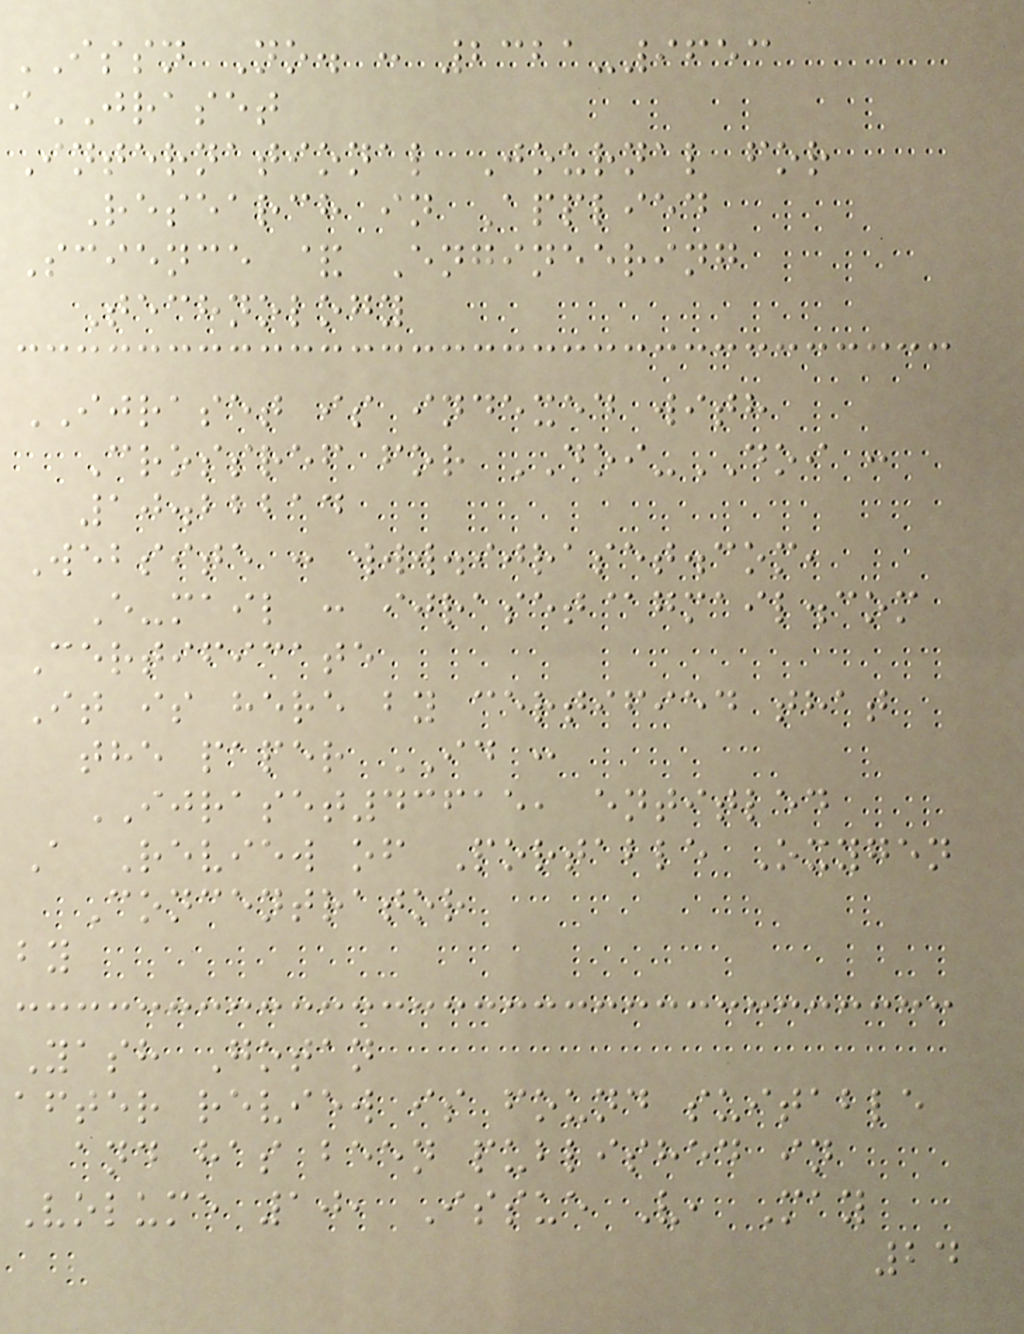ISSN No. : 2321-9653
iJRASET
International Journal for
Research in Applied
Science & Engineering
Technology
IJRASET is indexed with
Crossref for DOI-DOI :
10.22214
Website : www.ijraset.com,
E-mail : ijraset@gmail.com
Certificate
It is here by certified that
the paper ID :
IJRASET43615, entitled
A Review of Portable Oxygen
Concentrator
by
Yash Gotan
after review is found suitable
and has been published in
Volume 10, Issue V, May
24
